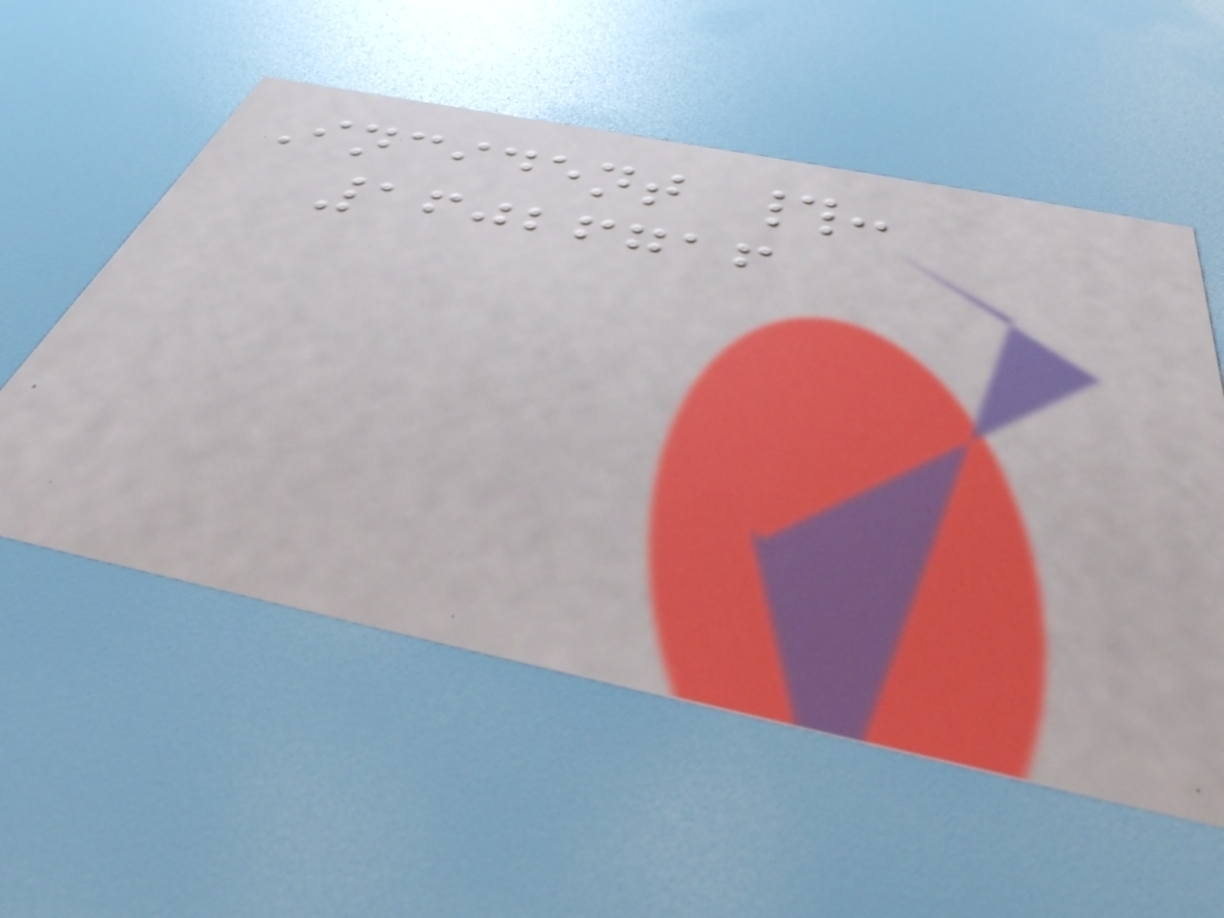Incident #:
16026716
